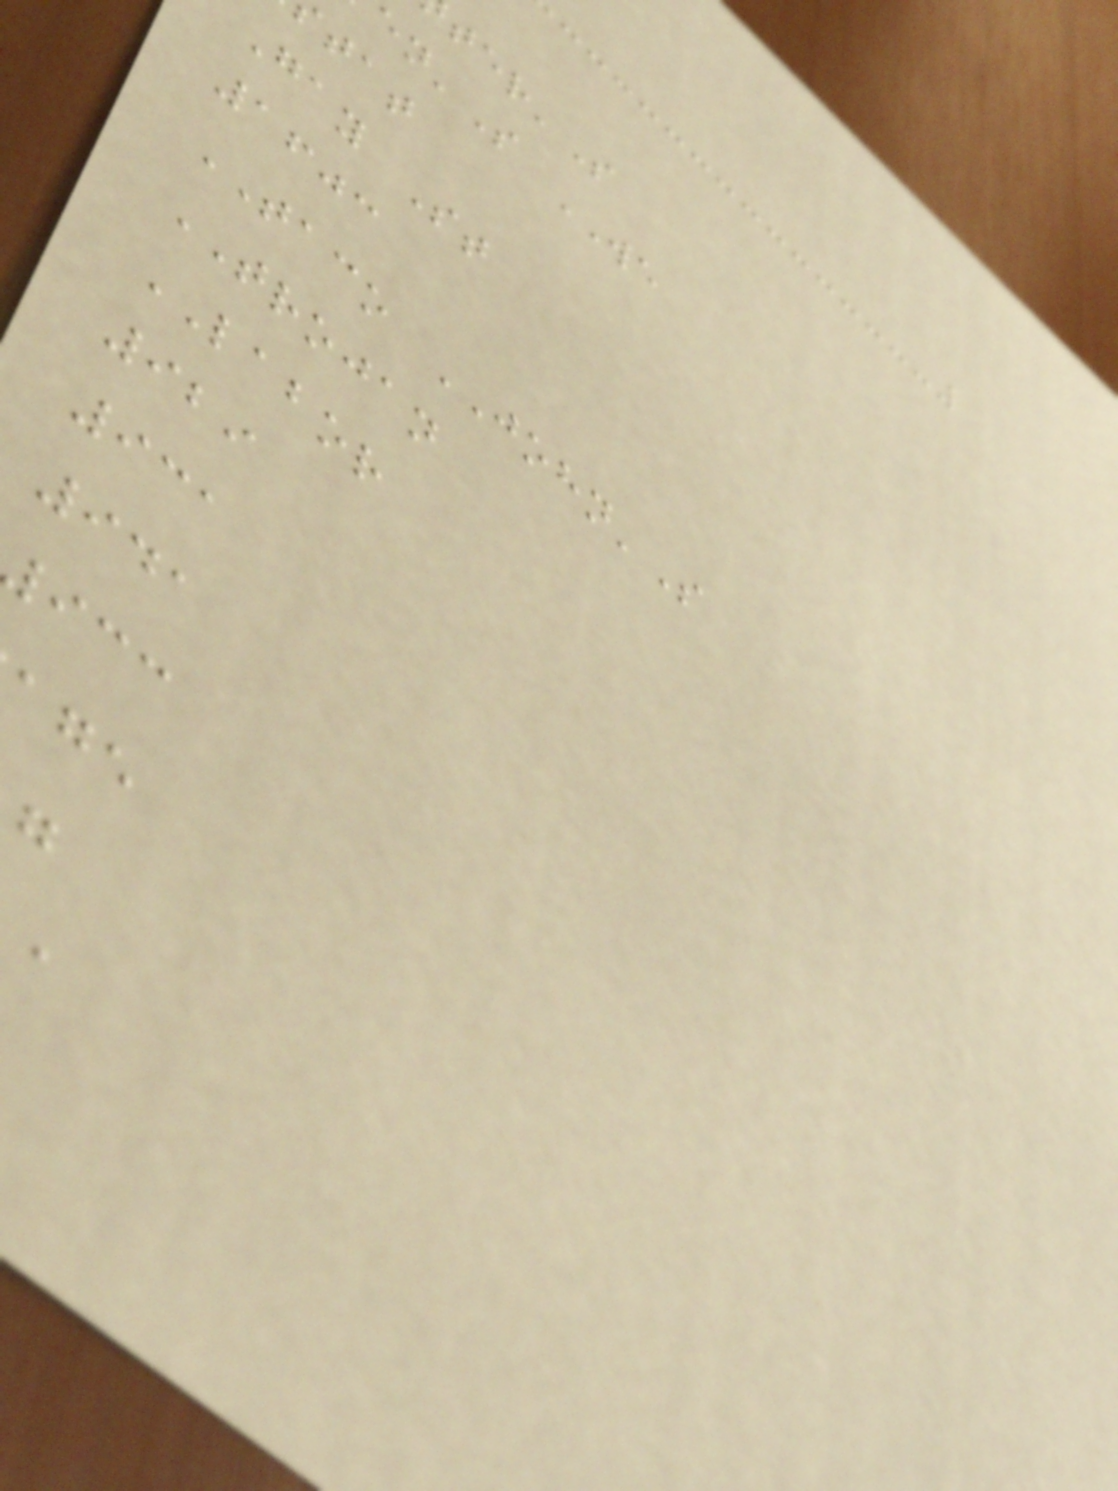'S WE
Gay St
1603
TACO JOHN'S
TROJAN
LABOR
929
931
941
